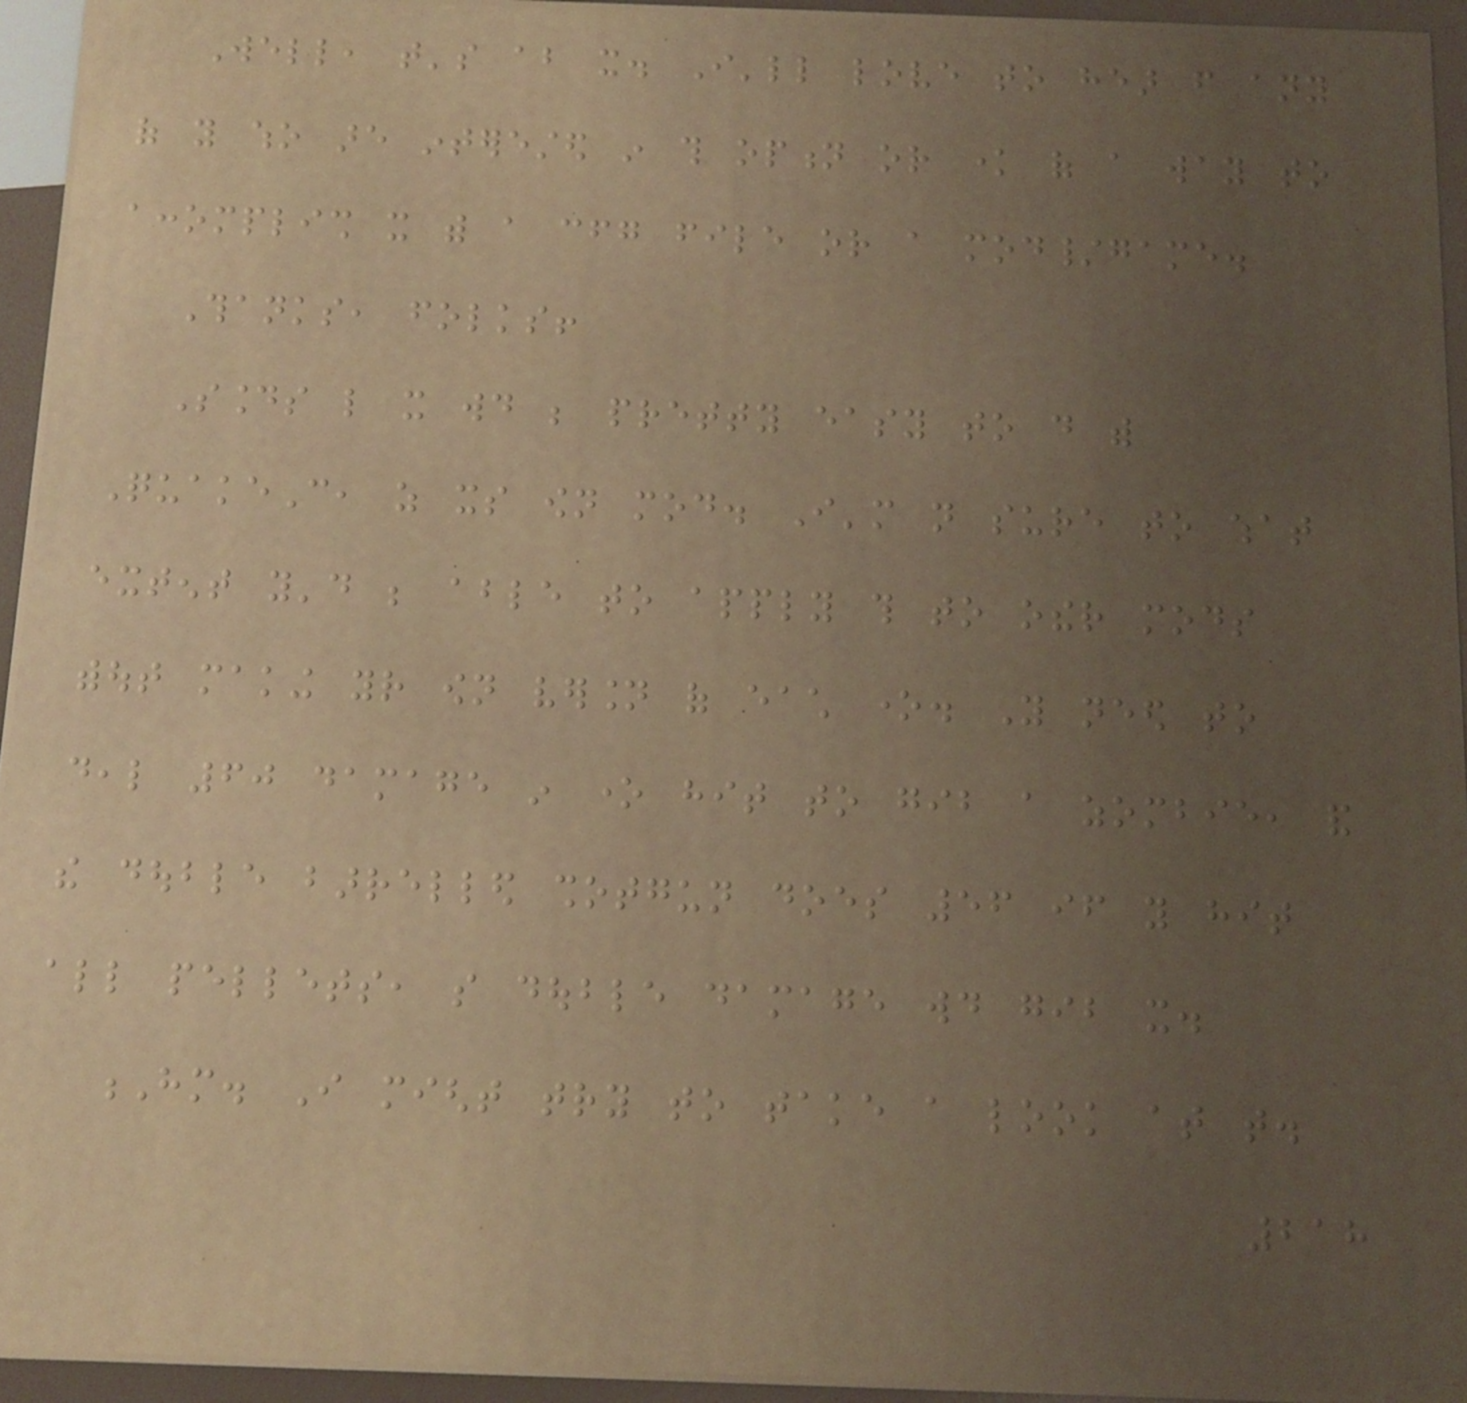Well, that's about it. I'll love to hear from any
of you who are interested in this option or know of a way to
accomplish it with a cfg file or a mod/game.
Thanks, folks!
Sounds like it would be pretty easy to do with
QuakeC, as its own mod. I'm not sure to what
extent you'd be able to apply this to other mods
without making your own version of each one. You need to
deal 60 damage in one hit to gib a zombie, and
the double barrelled shotgun does 56 if you hit
all pellets, so double damage would gib it.
Hm. I might try to take a look at that.
218
